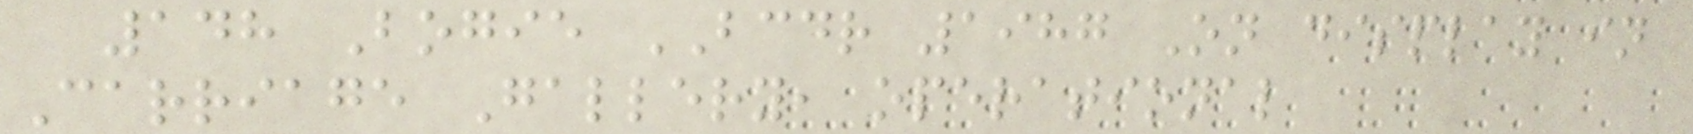148 Bogie BCDR 1987 On display in
Carriage Gallery, operational
